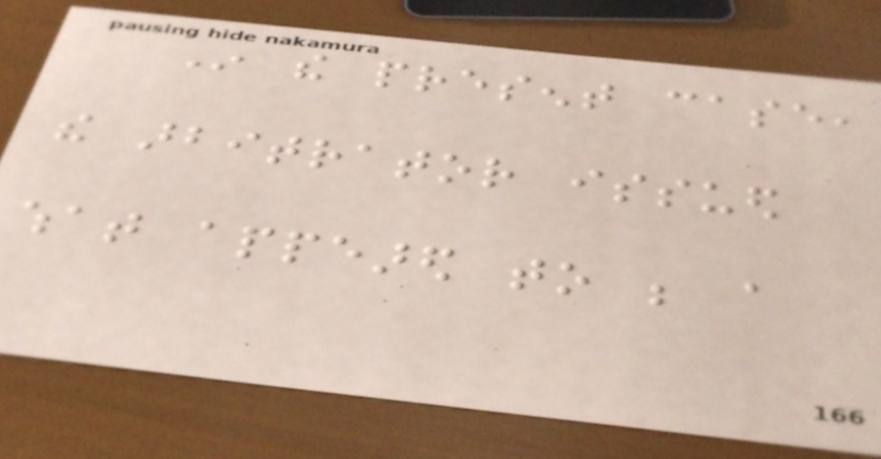In the present case,
the arbitrator issued
what appeared to be a
